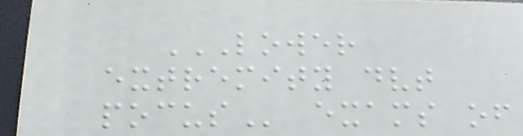LOWER
EXTREMITY DVT
POCUS exams of
